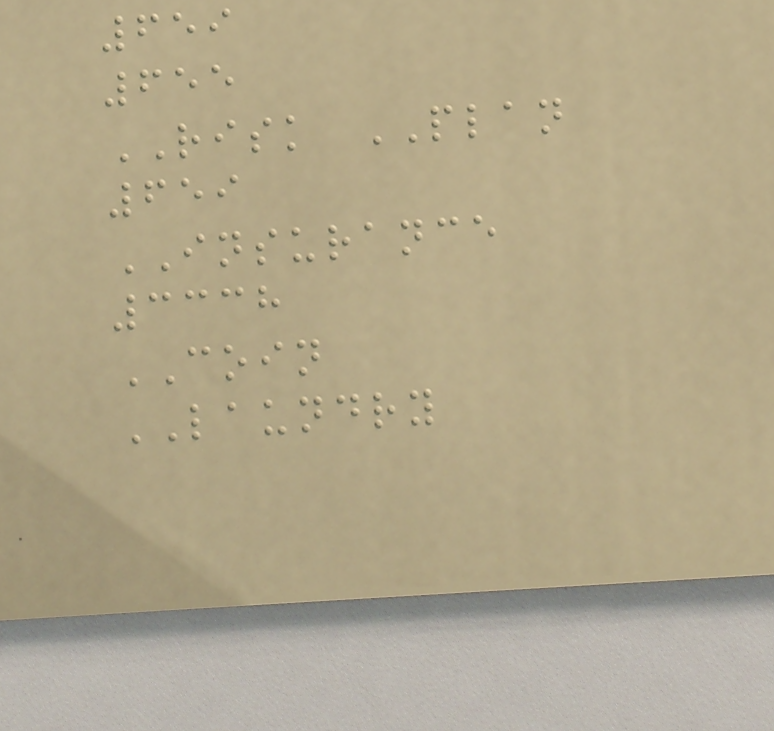659
655
RISK PLAN
659
INSURANCE
3338
COIN
LAUNDRY
